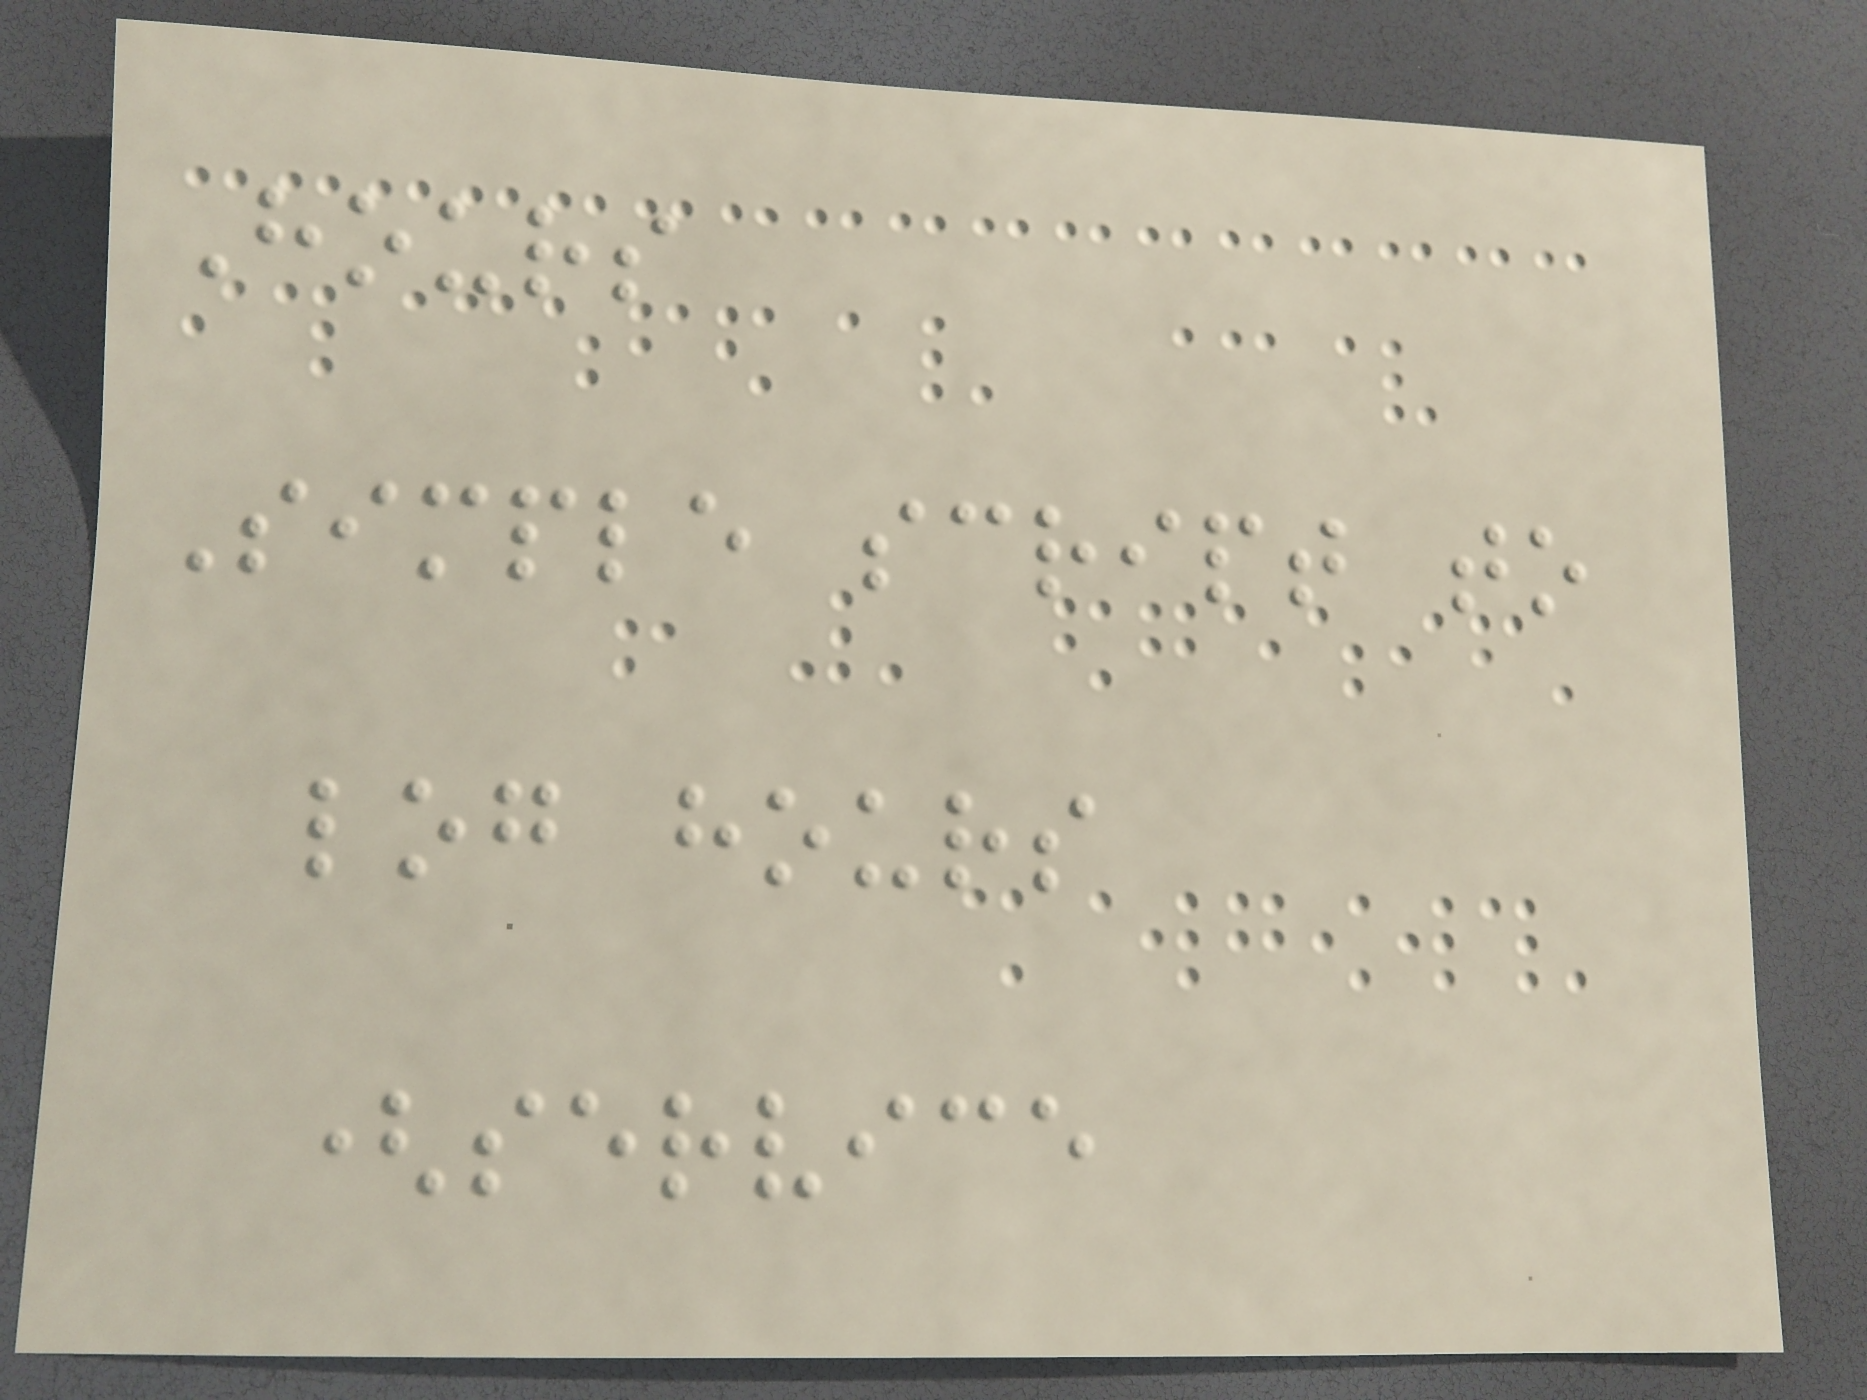Hours
Simple script to
log hours
(service
